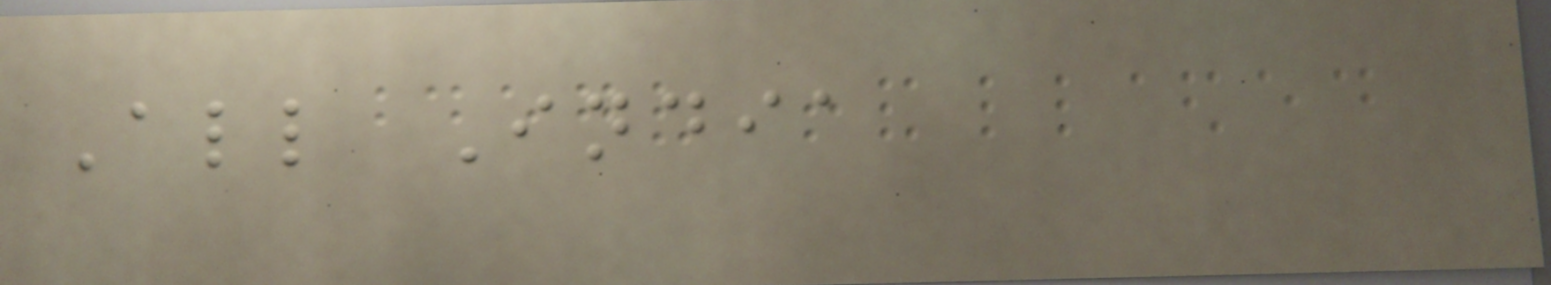All India
